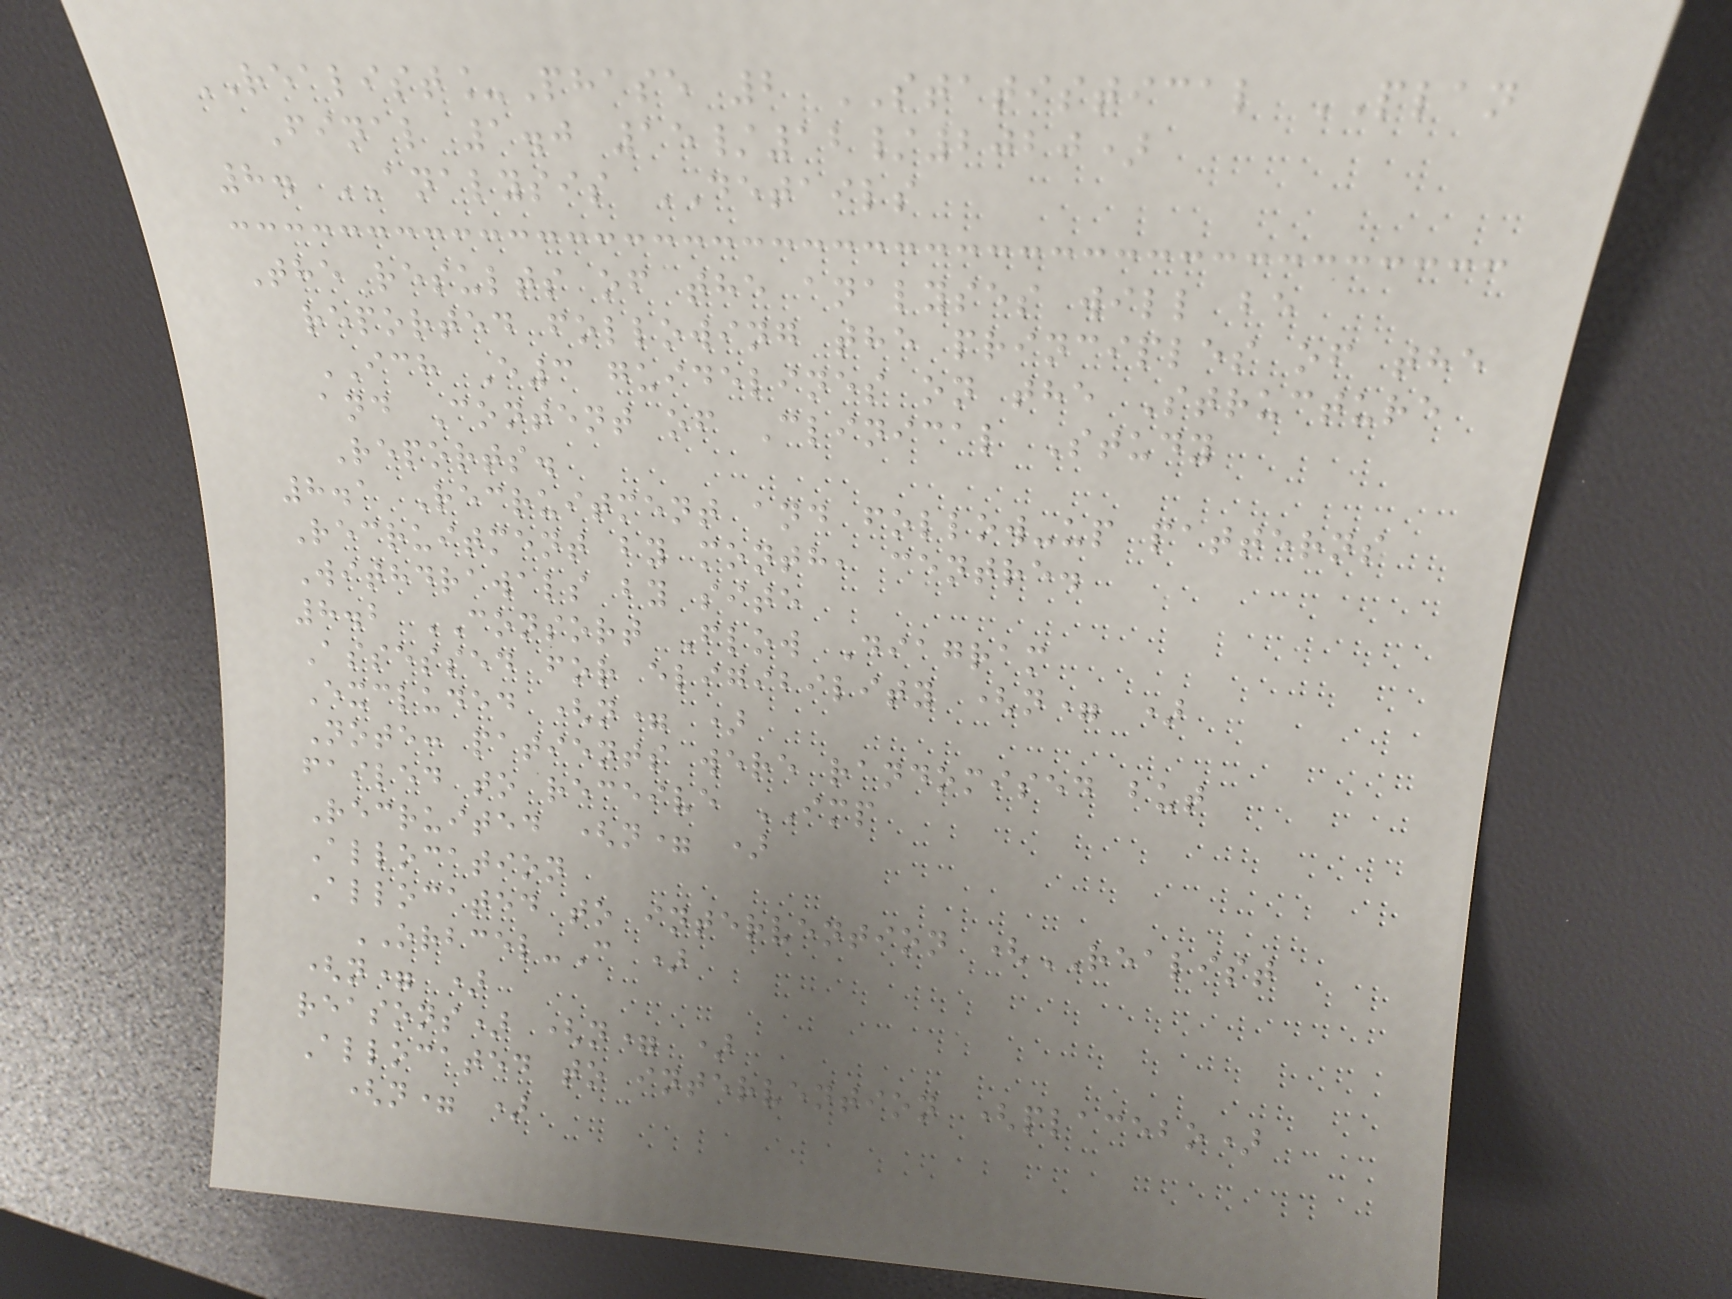REALIST_Phase 2 STATISTICAL PLAN
Final 1.0 15/12/2020)
8. ANALYSIS DETAILS
The results of the analyses will be
reported following the principles of the
ICH E3 guidelines on the Structure
and Content of Clinical Study
Reports.
8.1 Recruitment and follow-up patterns
Recruitment by month, centre.
Withdrawals by site
8.2 CONSORT Flow Diagram
Assessed for eligibility (n= )
Excluded (n= )
Note: patients were randomised but
failed to receive IMP
Recruited (n= )
Allocation
Allocated to intervention (REALIST
ORBCEL-C )
(n= )
reasons) (n= )
Allocated to intervention (placebo)
(n= )
